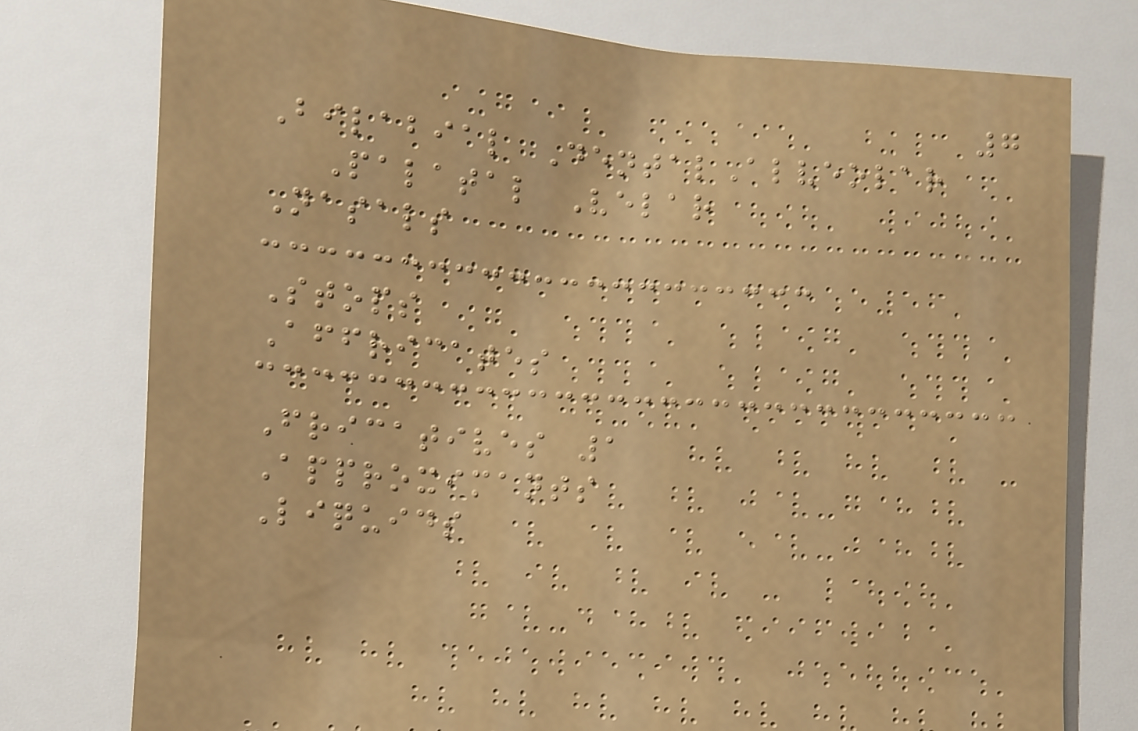7
Bilabial DentalAlveolar
Palatal Velar
Nasals
Stops
Affricates
Fricatives 1
Approximants
Liquids
